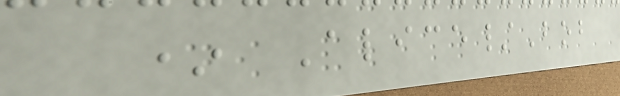* Alice/Bob
